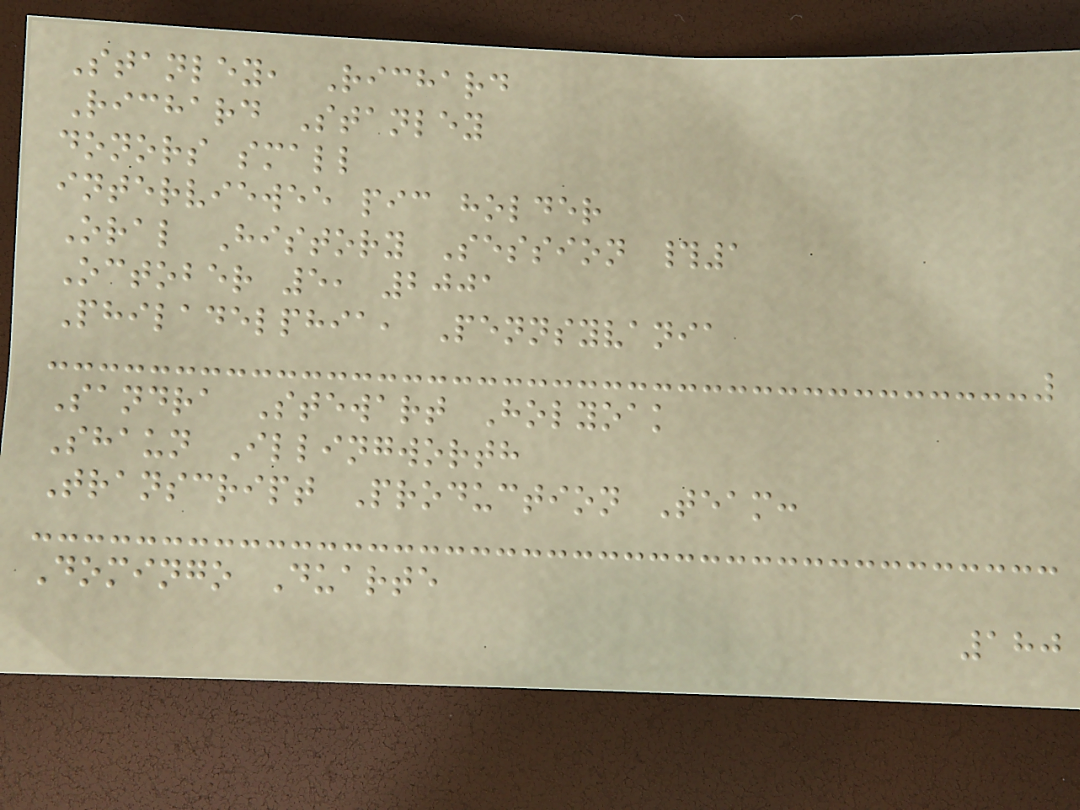Stanley, Richard
Richard Stanley
donors small
interviewee pic holder
Oral History Session #1
October 5, 2001
Philadelphia, Pennsyvania
Sandra Stewart Holyoak
Shaun Illingworth
Transcript Production Team:
Domingo Duarte
180
